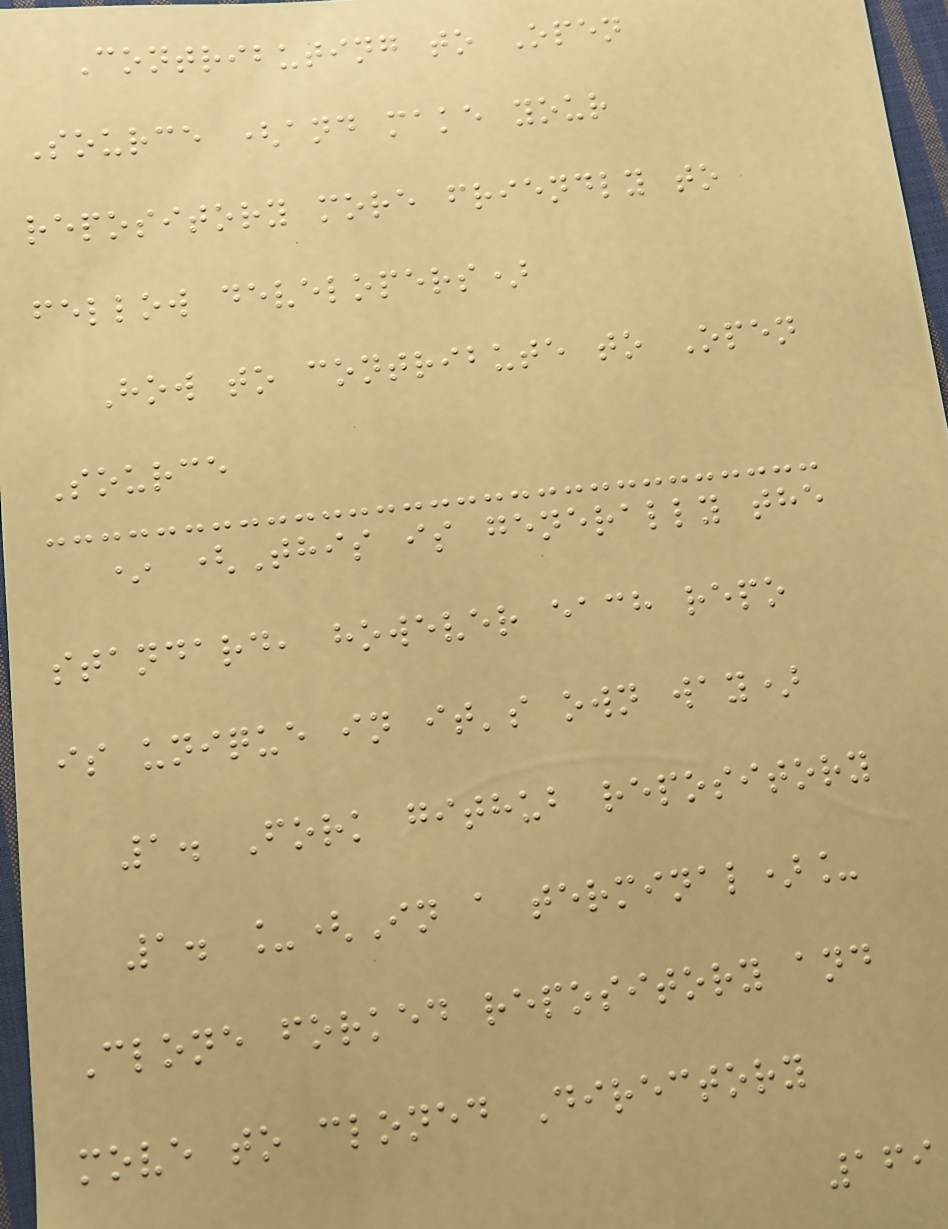Contributing to Open
Source (and make your
repository more friendly to
fellow developers)
How to contribute to Open
Source
* (This is generally the
standard, however each repo
is unique in it's own way)
1. Fork github repository
1. _(In a terminal)_
Clone forked repository and
move to cloned Directory
169
